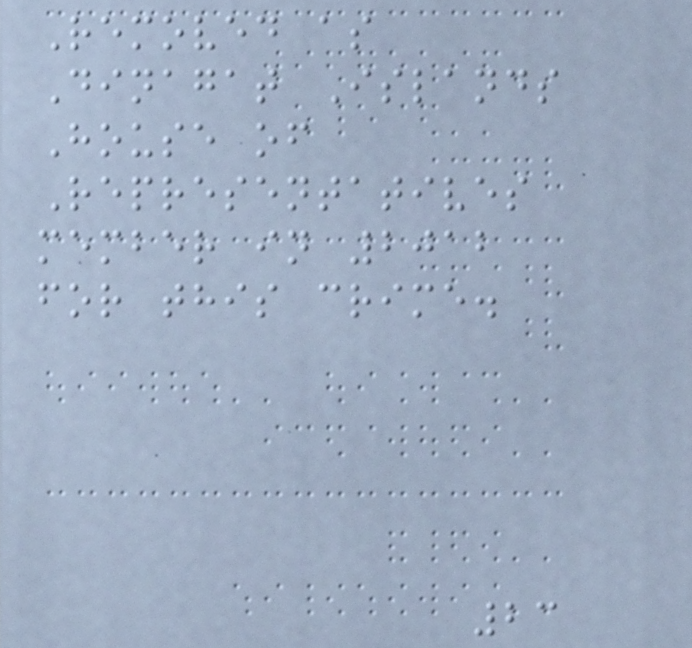Removed as
Dinagat Islands
House of
Representatives
member in 2012
for this crime.
23
